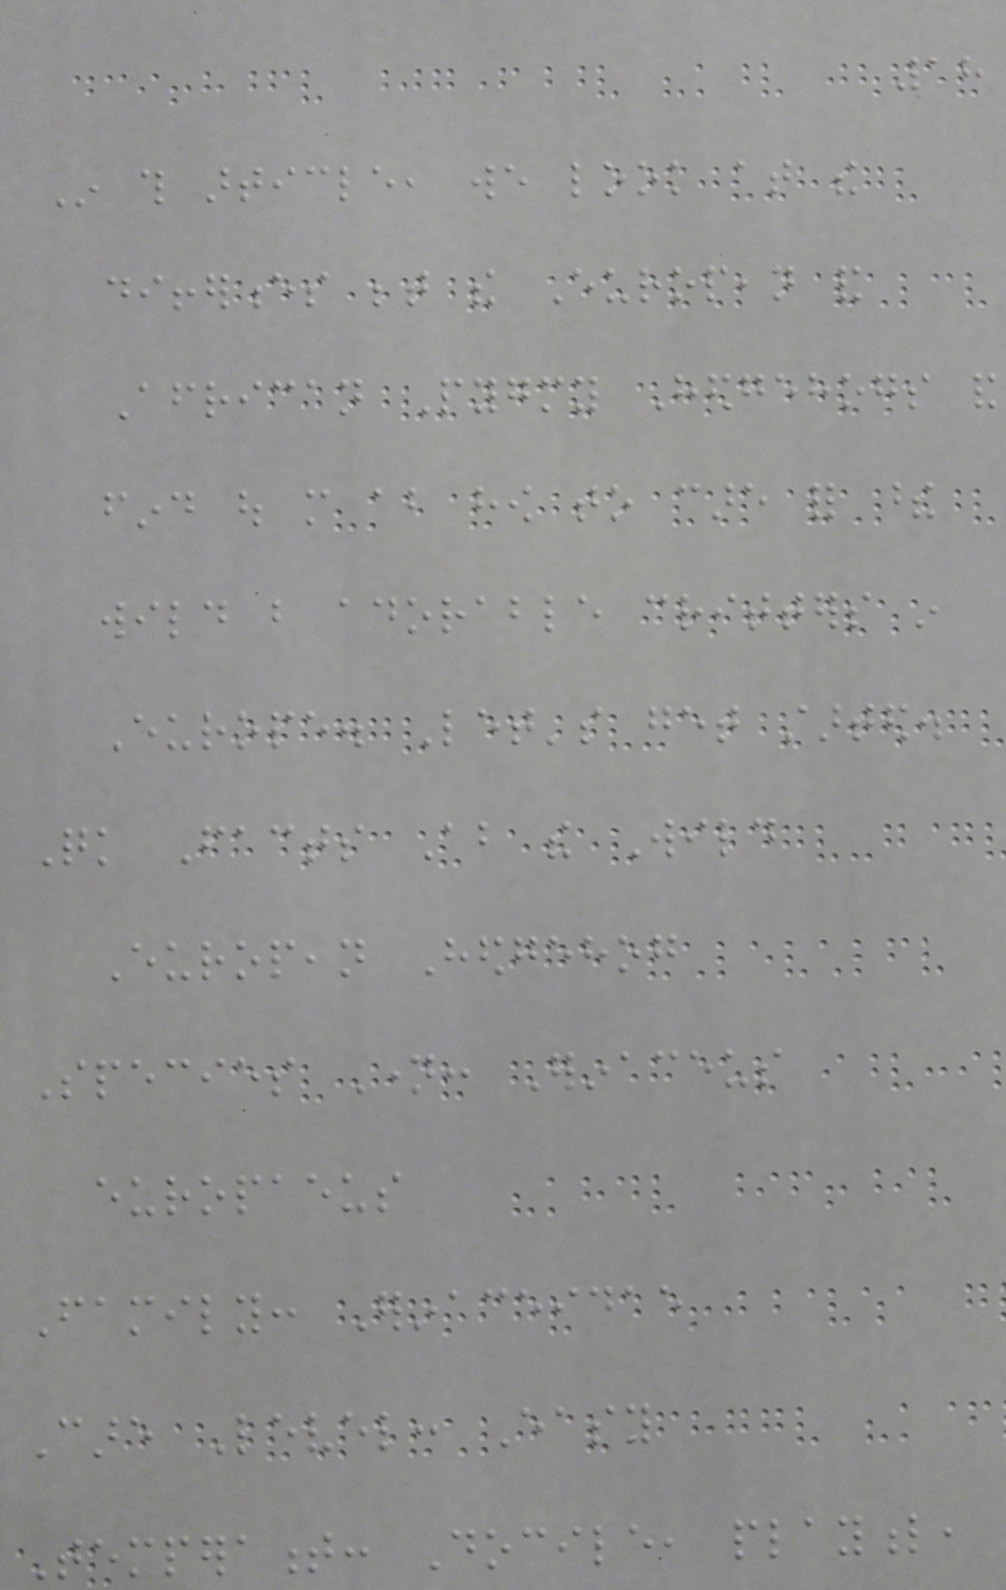18
In this article, we look at the
differences between the European and
African Pygmy Hedgehogs and
find out more about how to care for these
wild but adorable critters in
Europe. Let's get started.
Quick Facts About the Wild
European Hedgehog
Species Name: Erinaceus
europaeus
Family: Erinaceidae
Care Level: Easy
Temperament: Docile, playful,
